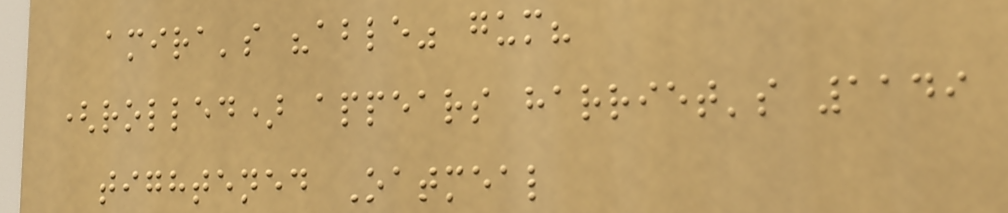amira's "able" gum?
(rolled) appears harriet's 1149
tightened Oatmeal
